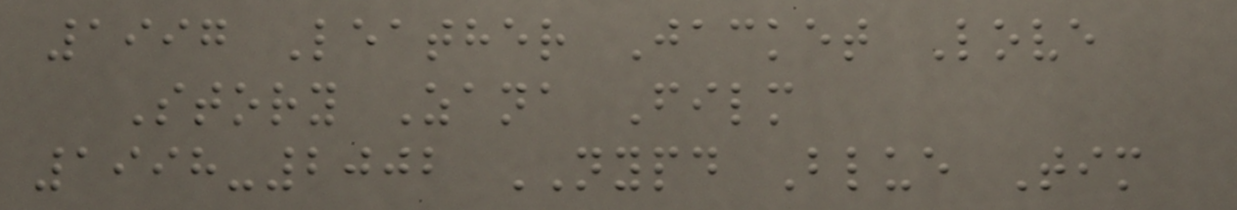1997 Leather Jacket Love
Story Zana Film
1998-2002 NYPD Blue Tim
